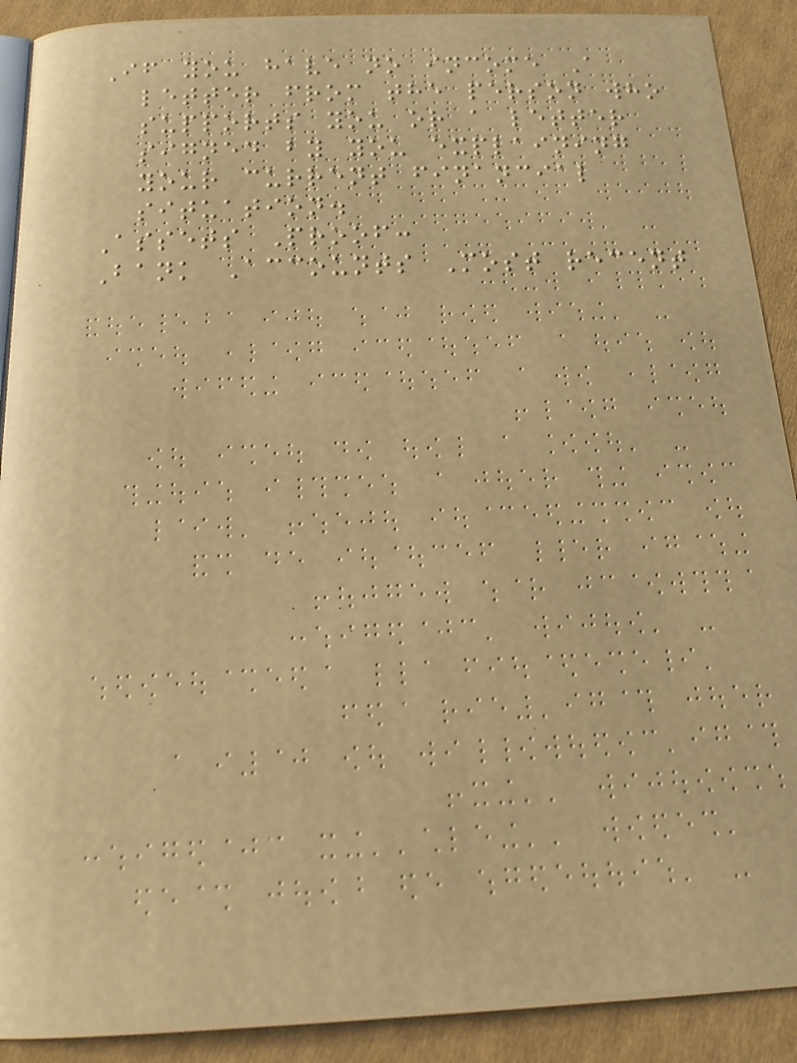If you have no income A
letter from the person who
supports you or a letter
signed by you explaining
your current financial
situation.
Assets Proof:
Bank Accounts Most recent
